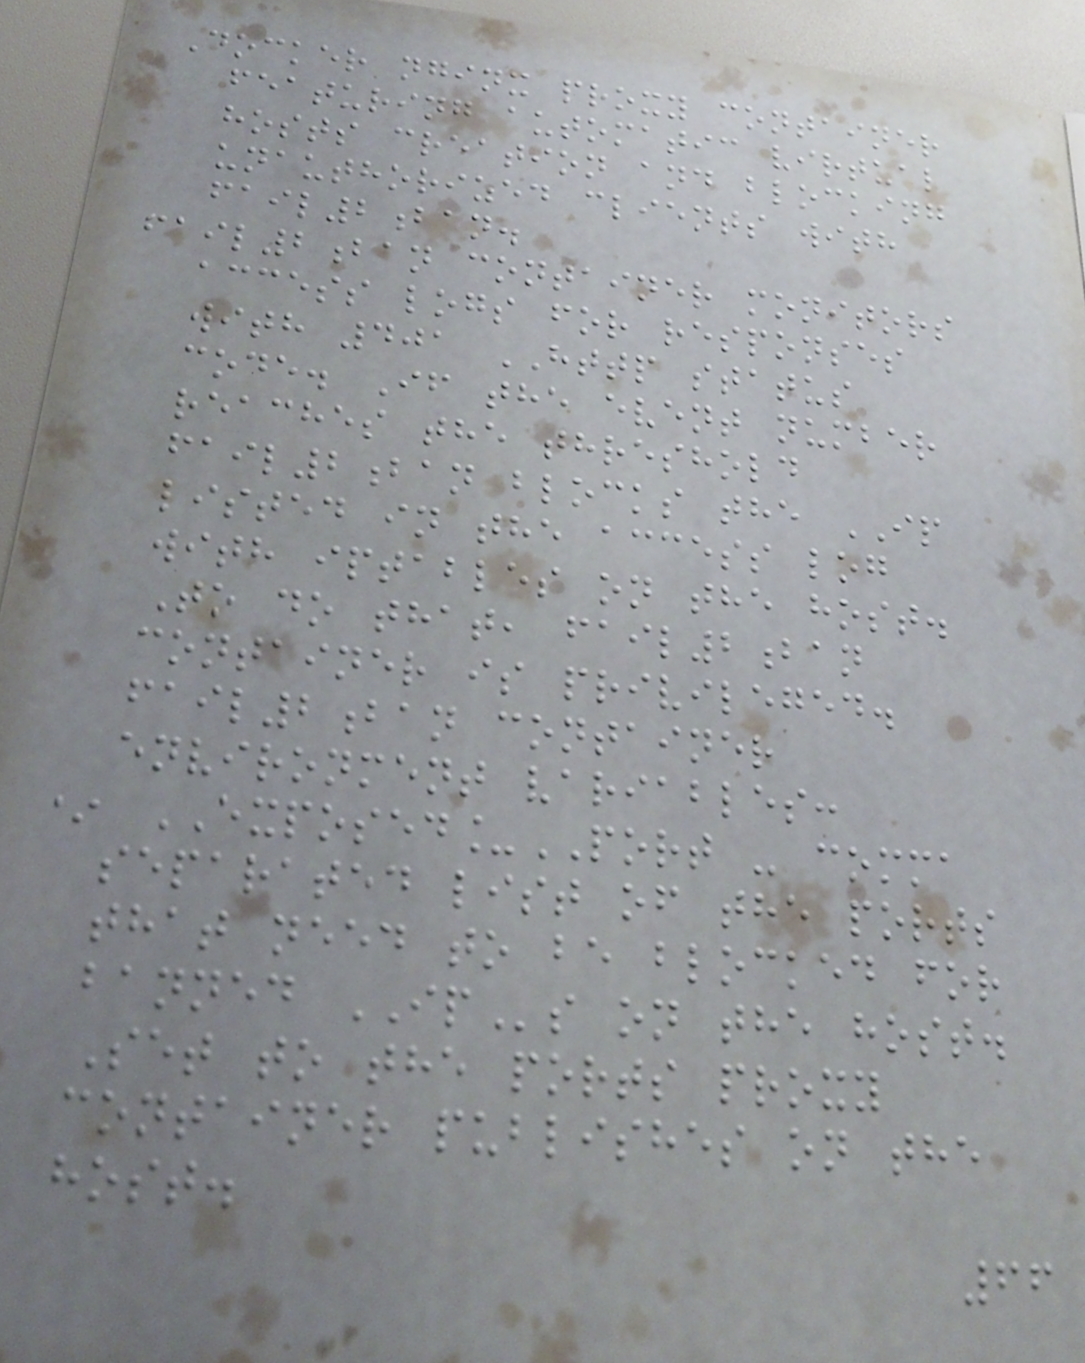Docker nginx proxy container
featuring automatic virtual
hosts creation and blocking
unauthorized clients with
fail2ban.
fail2ban container monitors
access logs for responses
with 401 HTTP status
code. If the event number
reaches the threshold
fail2ban blocks the IP
listed in the access log
with iptables on the host.
To do that, fail2ban
container is privileged.
fail2ban container
environment variables:
* EXPOSED_PORT - comma
separated list of the ports
that need to be blocked for
banned IPs on the host.
Set to the ports proxy
container publishes on the
host.
66
